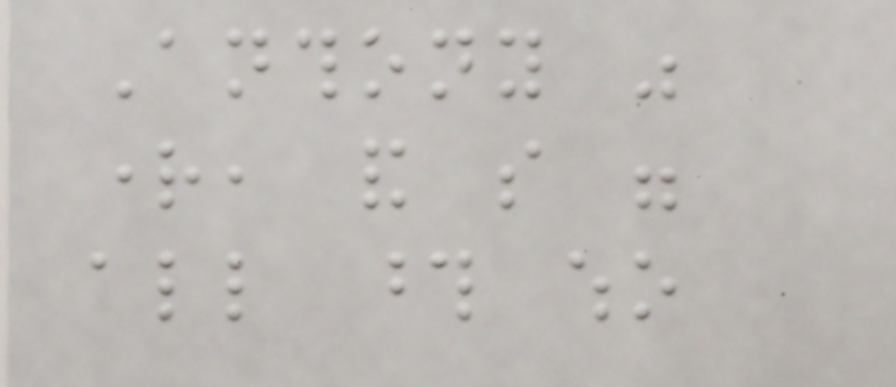Anthony was
right, and so were
all those who
